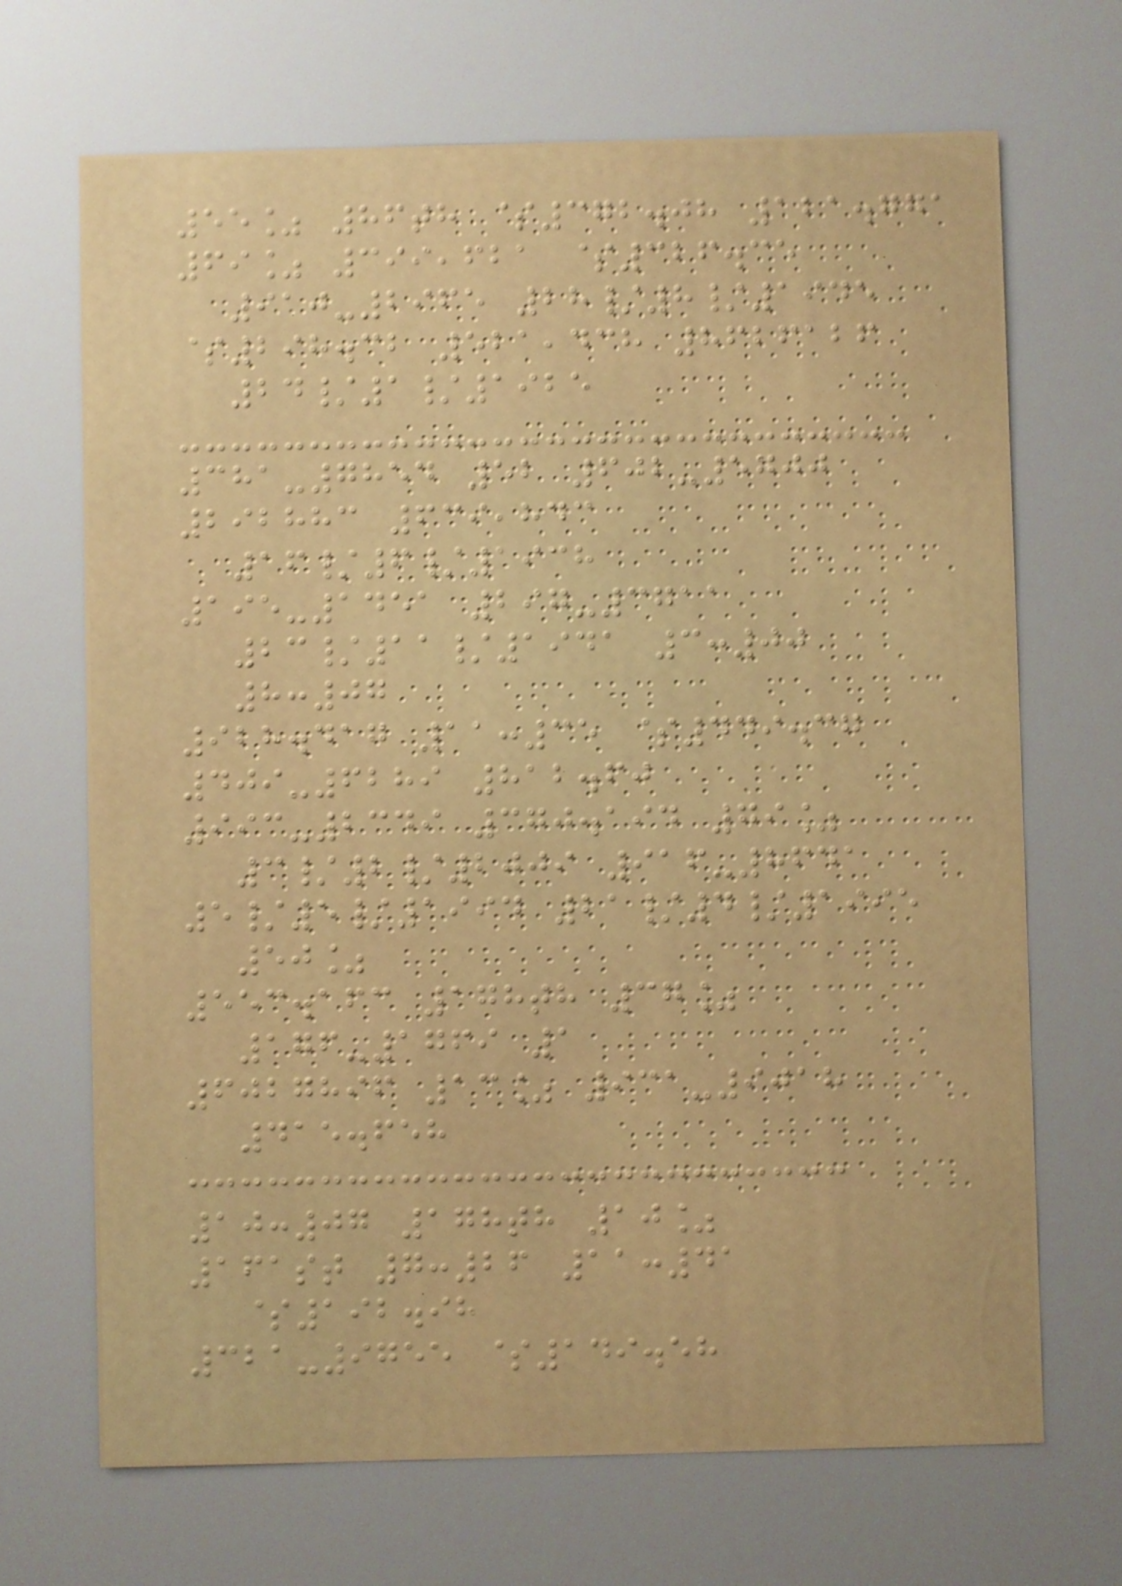55% 86th $372.08 121.771
69% 399,621 $326.35
910-2965 28/8/1945
$298.32 521,438 8626126
24/1/1925
381-7854 52 602-5700
292883 639,843
16/6/1938
195-1451 297-3711
23/11/1941 3:00
8:07
928.417 11:35 $449.37
409-6289 812.60
993-2349 370.194 79%
3/2/2009 916-8641
5/5/1994 21/4/1995
50%
553.163 178th 37%
176-1769 1
6027896 13% 931-9018
415.658
10:07 178th 10%
161st 7:26 11:41
$192.98
321-9755 $149.58
